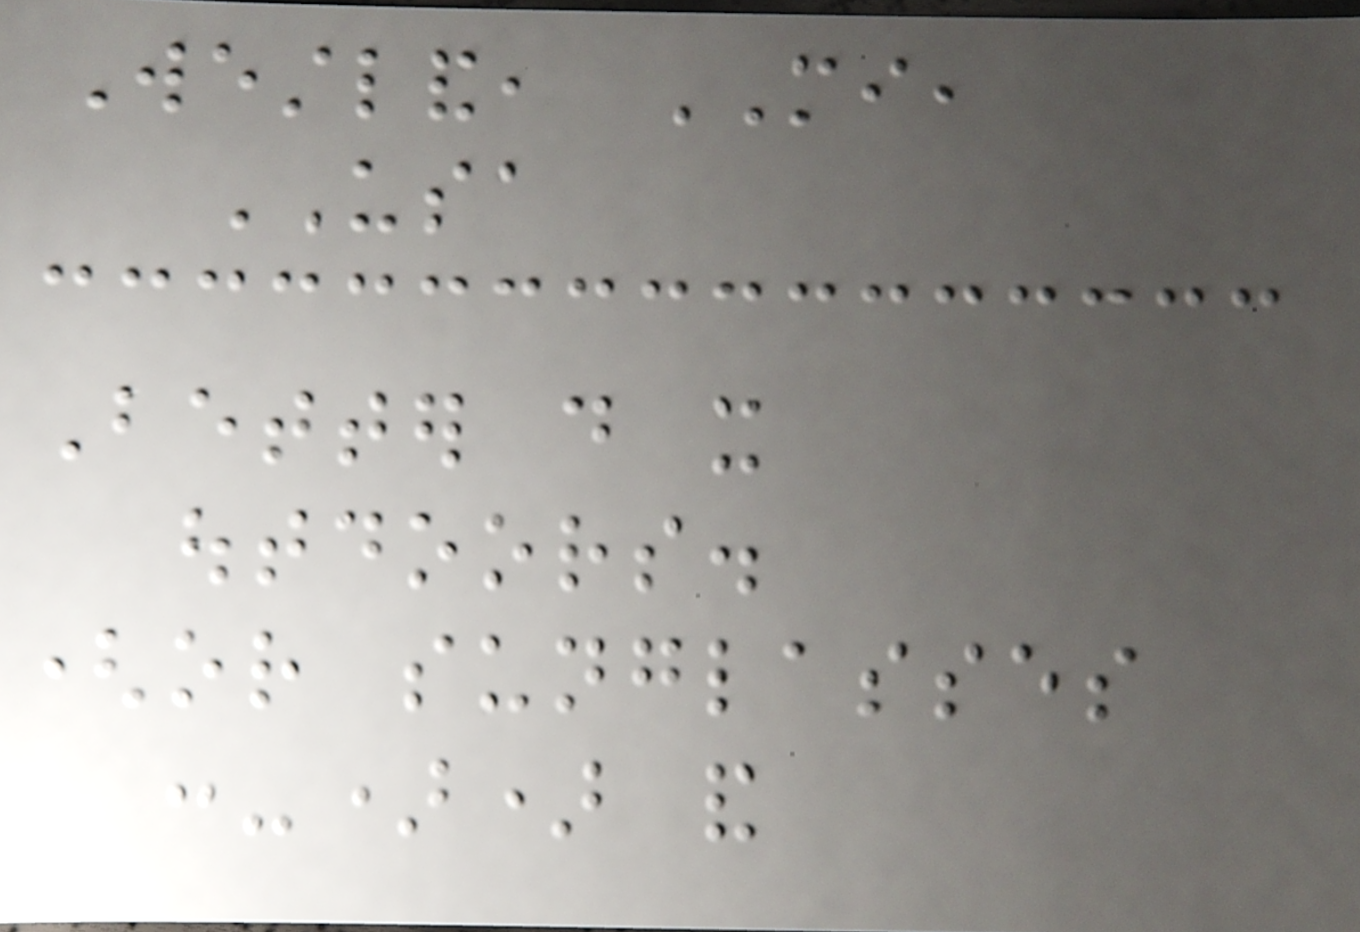Westland, MI,
USA
Better do it
outdoors.
(or sunglasses
:-)) and
